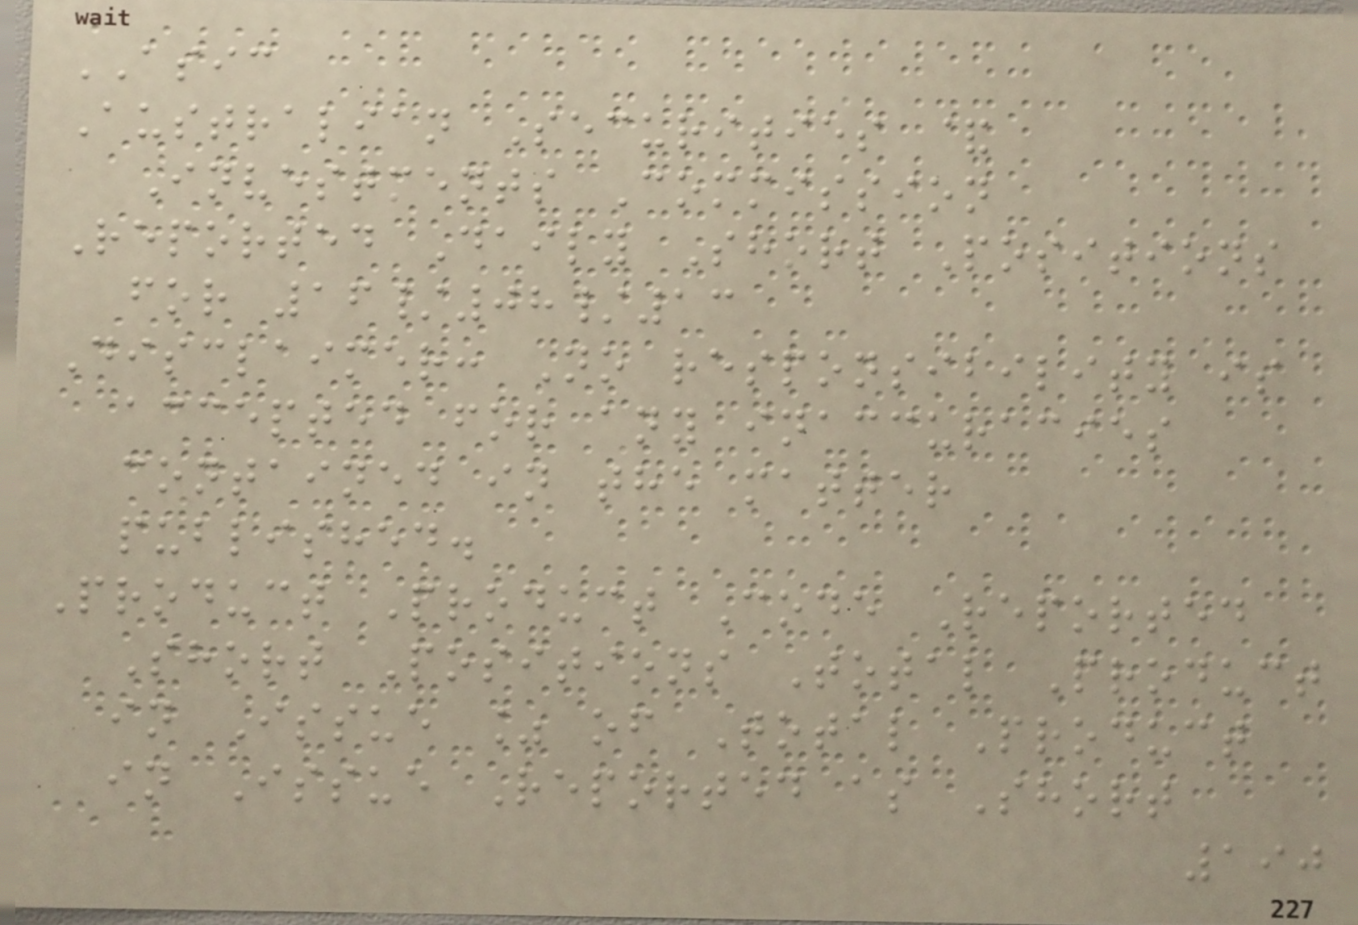ASIC
Australian Securities &
Investments Commission
Reported Daily Short Positions
for 16/08/13
Disclaimer: No responsibility is
accepted for any inaccuracies
contained in the matter
published.
Product Product Code Reported
Short Positions Total Product
in Issue % of Total Product
in Issue Reported as Short
190
